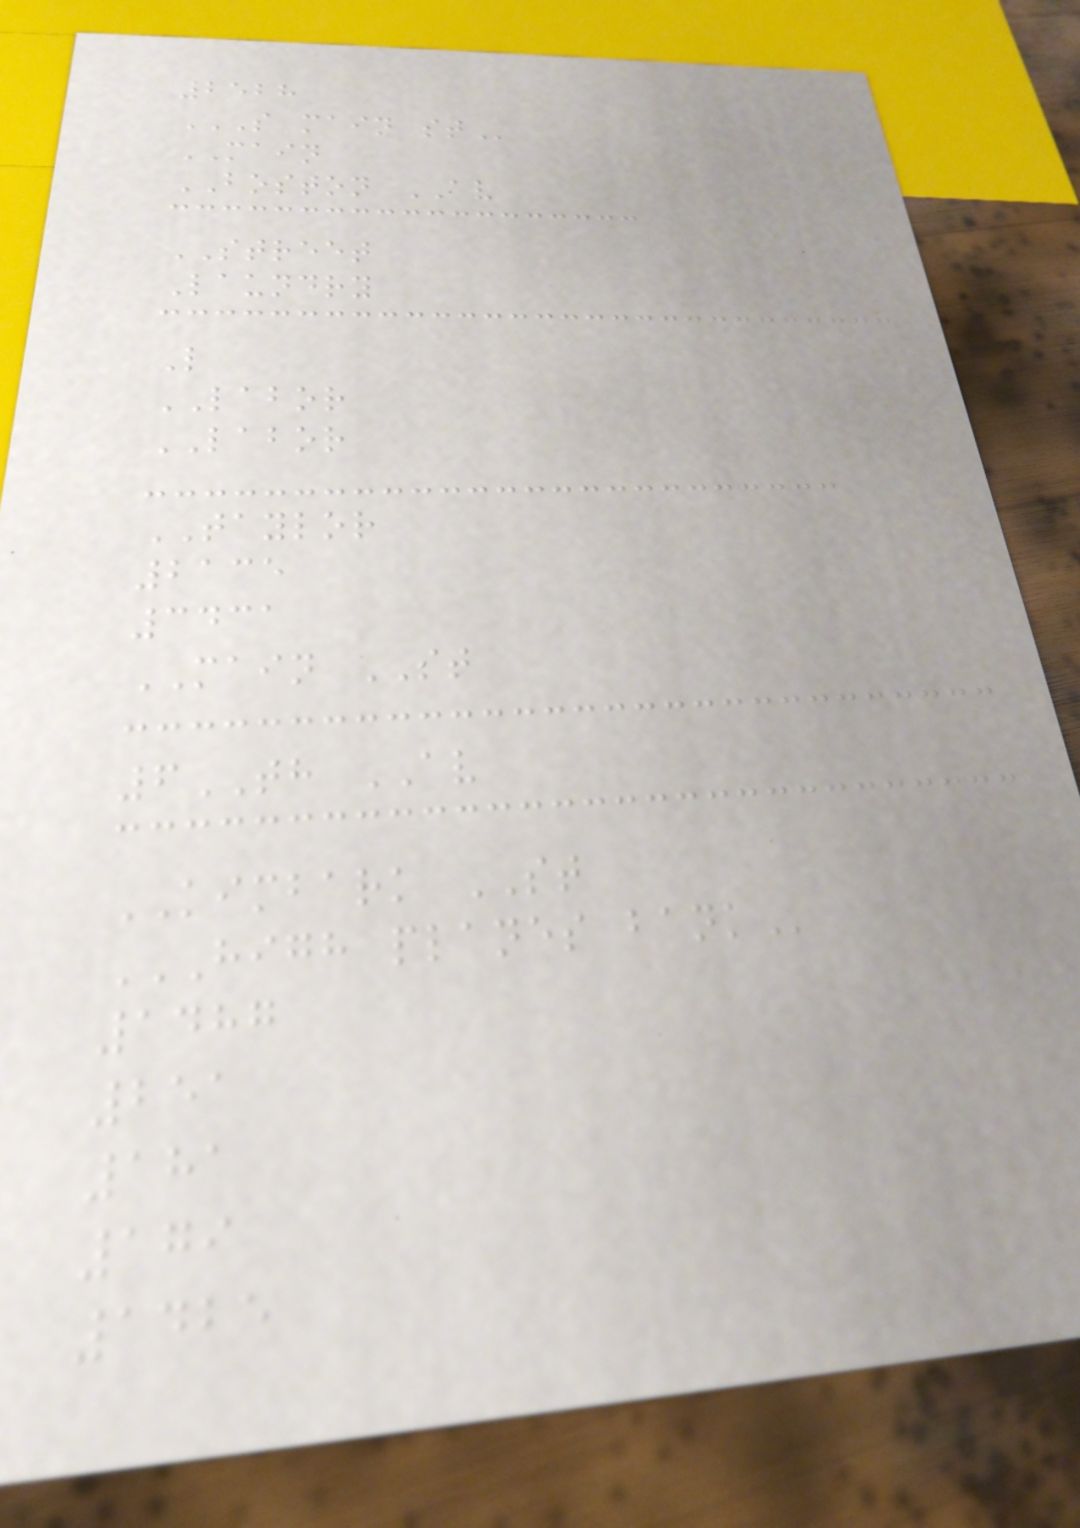2528
S MAIN ST
MAIN
BOSTON AV
STREET
Laundry
L
LABOR
LABOR
TAYLOR
2135
3431
MAIN ST
6TH AV
KIMBARK ST
HIGH PLANES BANK
1487
251
181
179
1425
